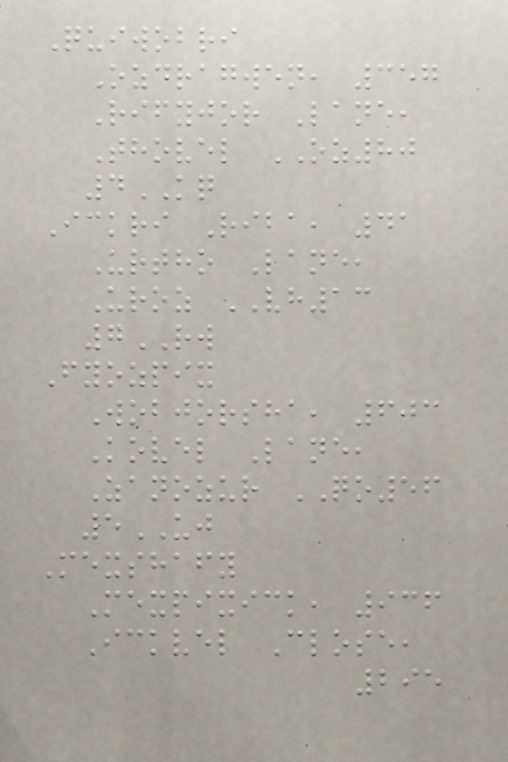Quiwobri
Ozdragwen, 357
Rifyjor Lane,
Thovel OZ80
4KQ
Ickri Riba, 41
Urtho Lane,
Uroz VH13
7RW
Fyozpix
Wobjorsha, 603
Kovel Lane,
Zanozur QO56
5UJ
Mexshafy
Mexpixick, 936
Ickvel Close,
295
